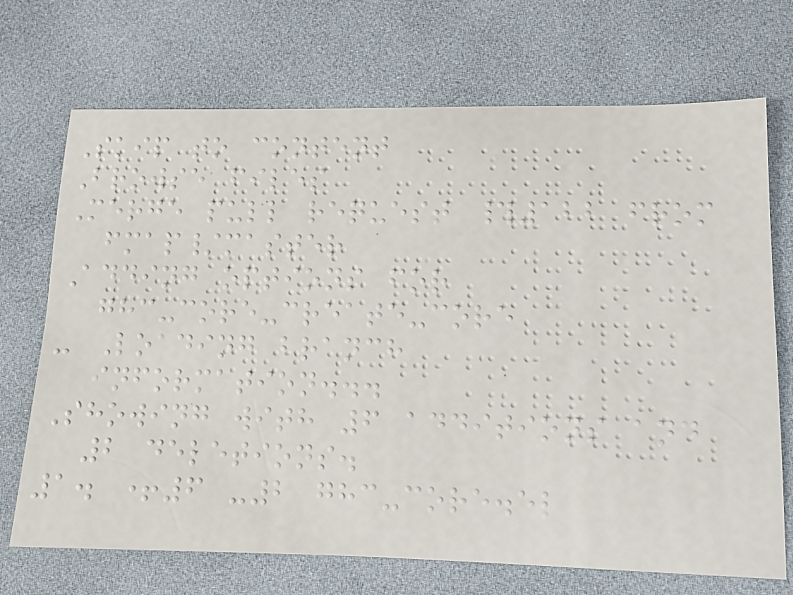Skip to content
Browse files
Merge pull request #122 from
fmap/master
Adding options for
ghc-core-create-core
- Loading branch
information...
Showing with 6 additions and
2 deletions.
1. +6 -2 ghc-core.el
